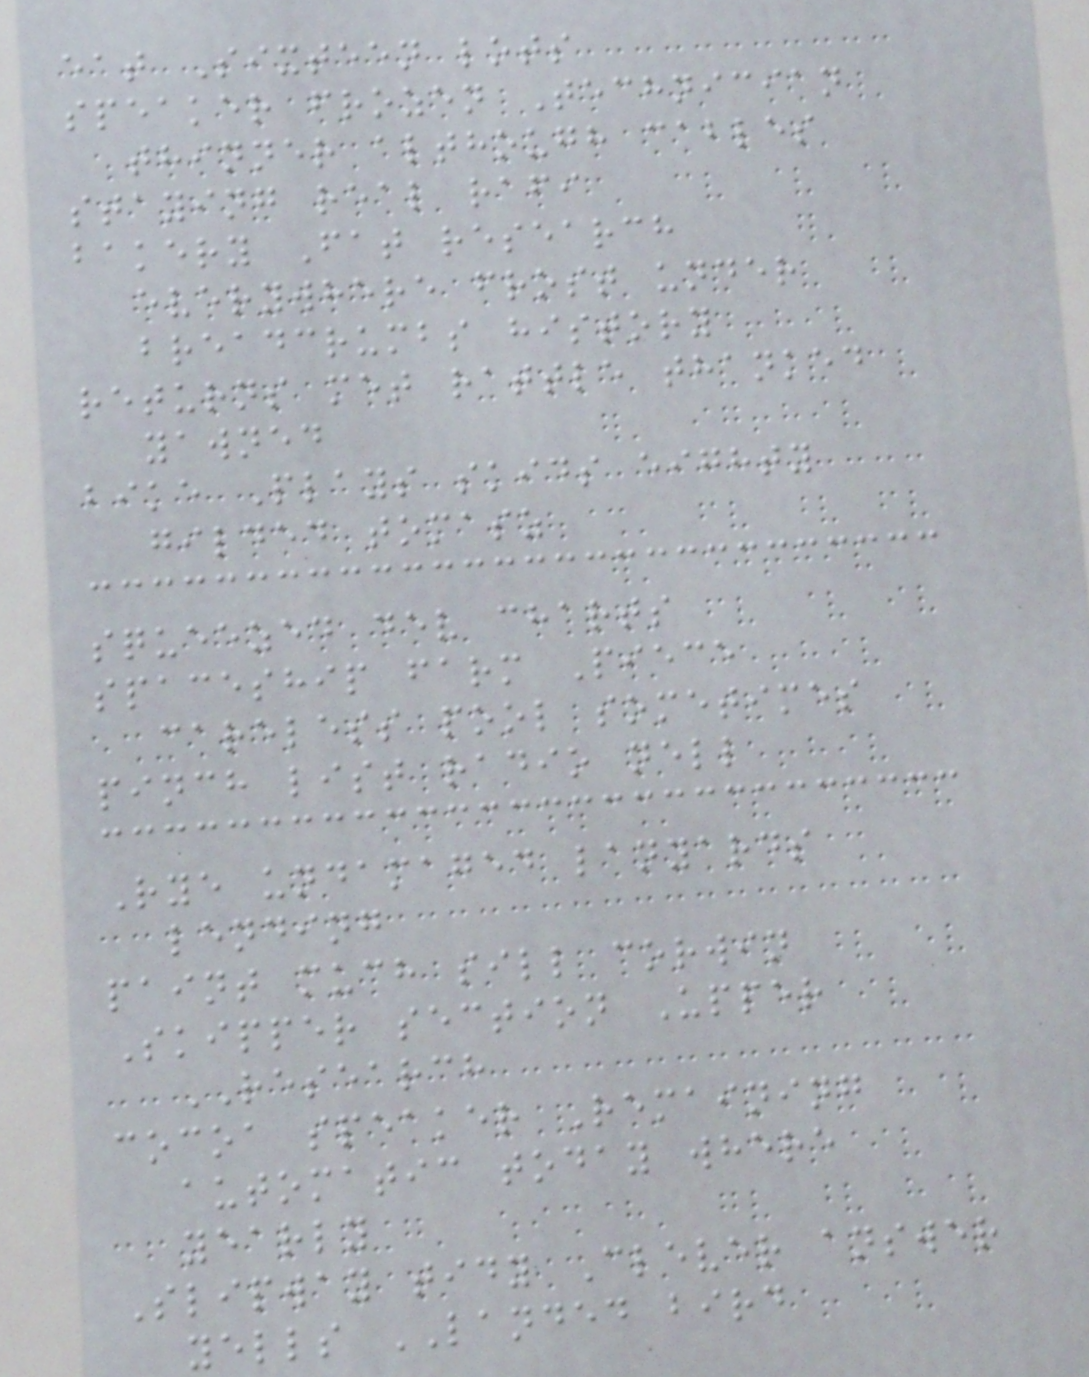eat Sixteen lots
speaker frozen Technician
thinner although cables
staying real rafi
bakery Fat research
everywhere frost under
breadcrumbs history
returns met rattle thanked
yawned
bike Plays skids eighty
gilded tomasz
squeezed dev charts
spaceship farm Piece
careless pool sometimes
pinch list radio nell
Rye undamaged lanyards
lending
paint much sill corwin
Skipper section Upper
RESEARCH
cocoa speaker Remaining
automatic today where
yearly
Slipway tidy Clever answer
yells LANDED bird
